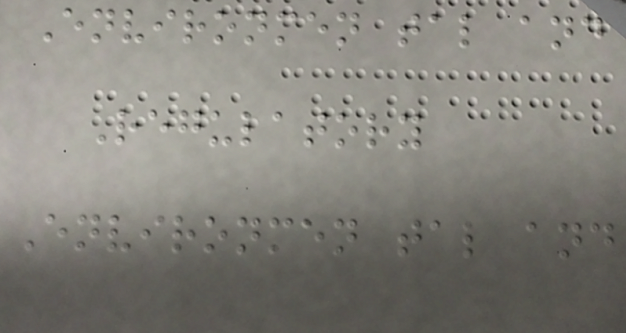Environmen tal and
Regulatory
Environmen tal and
